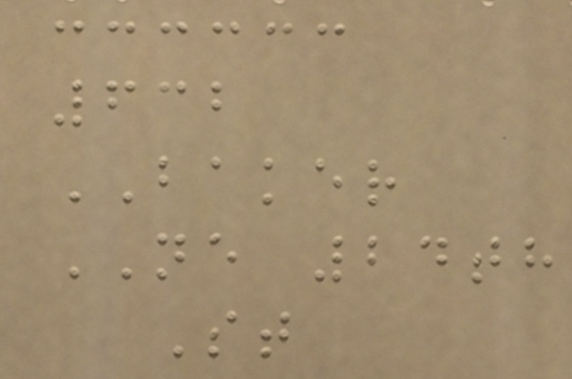632
BAKER
NE 24th
St
